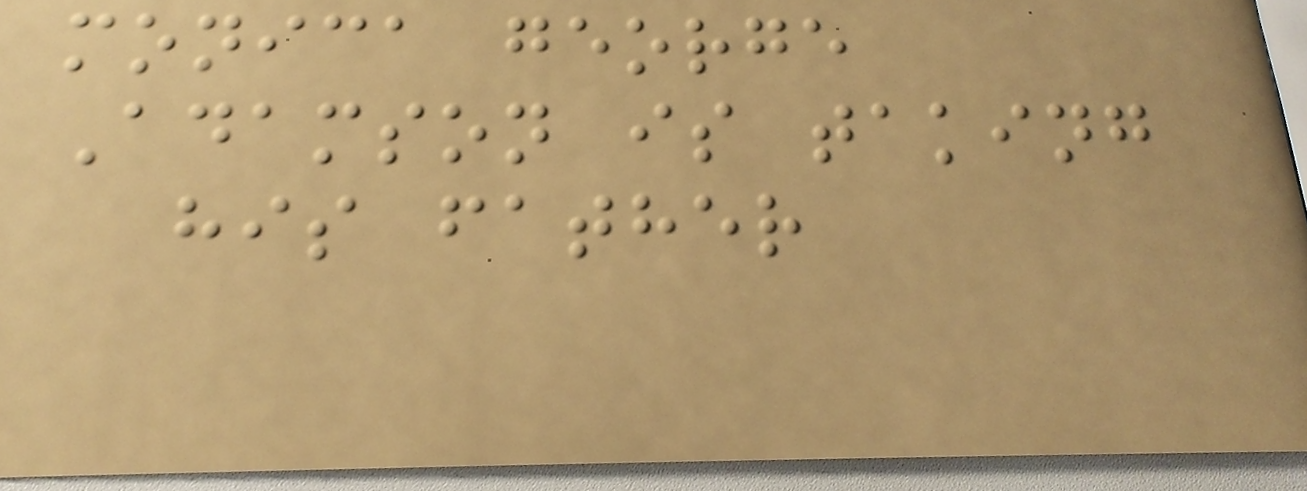monica george
Adamson is taking
his father
